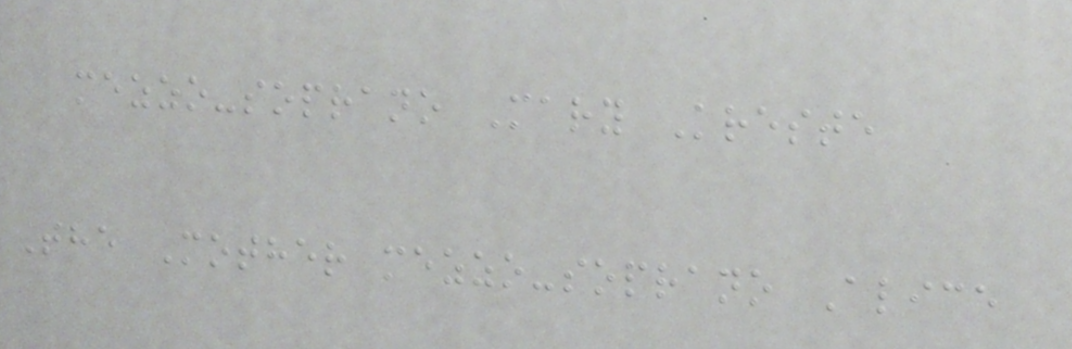mezzo-soprano Mary Kreste
The Mother mezzo-soprano Alice
